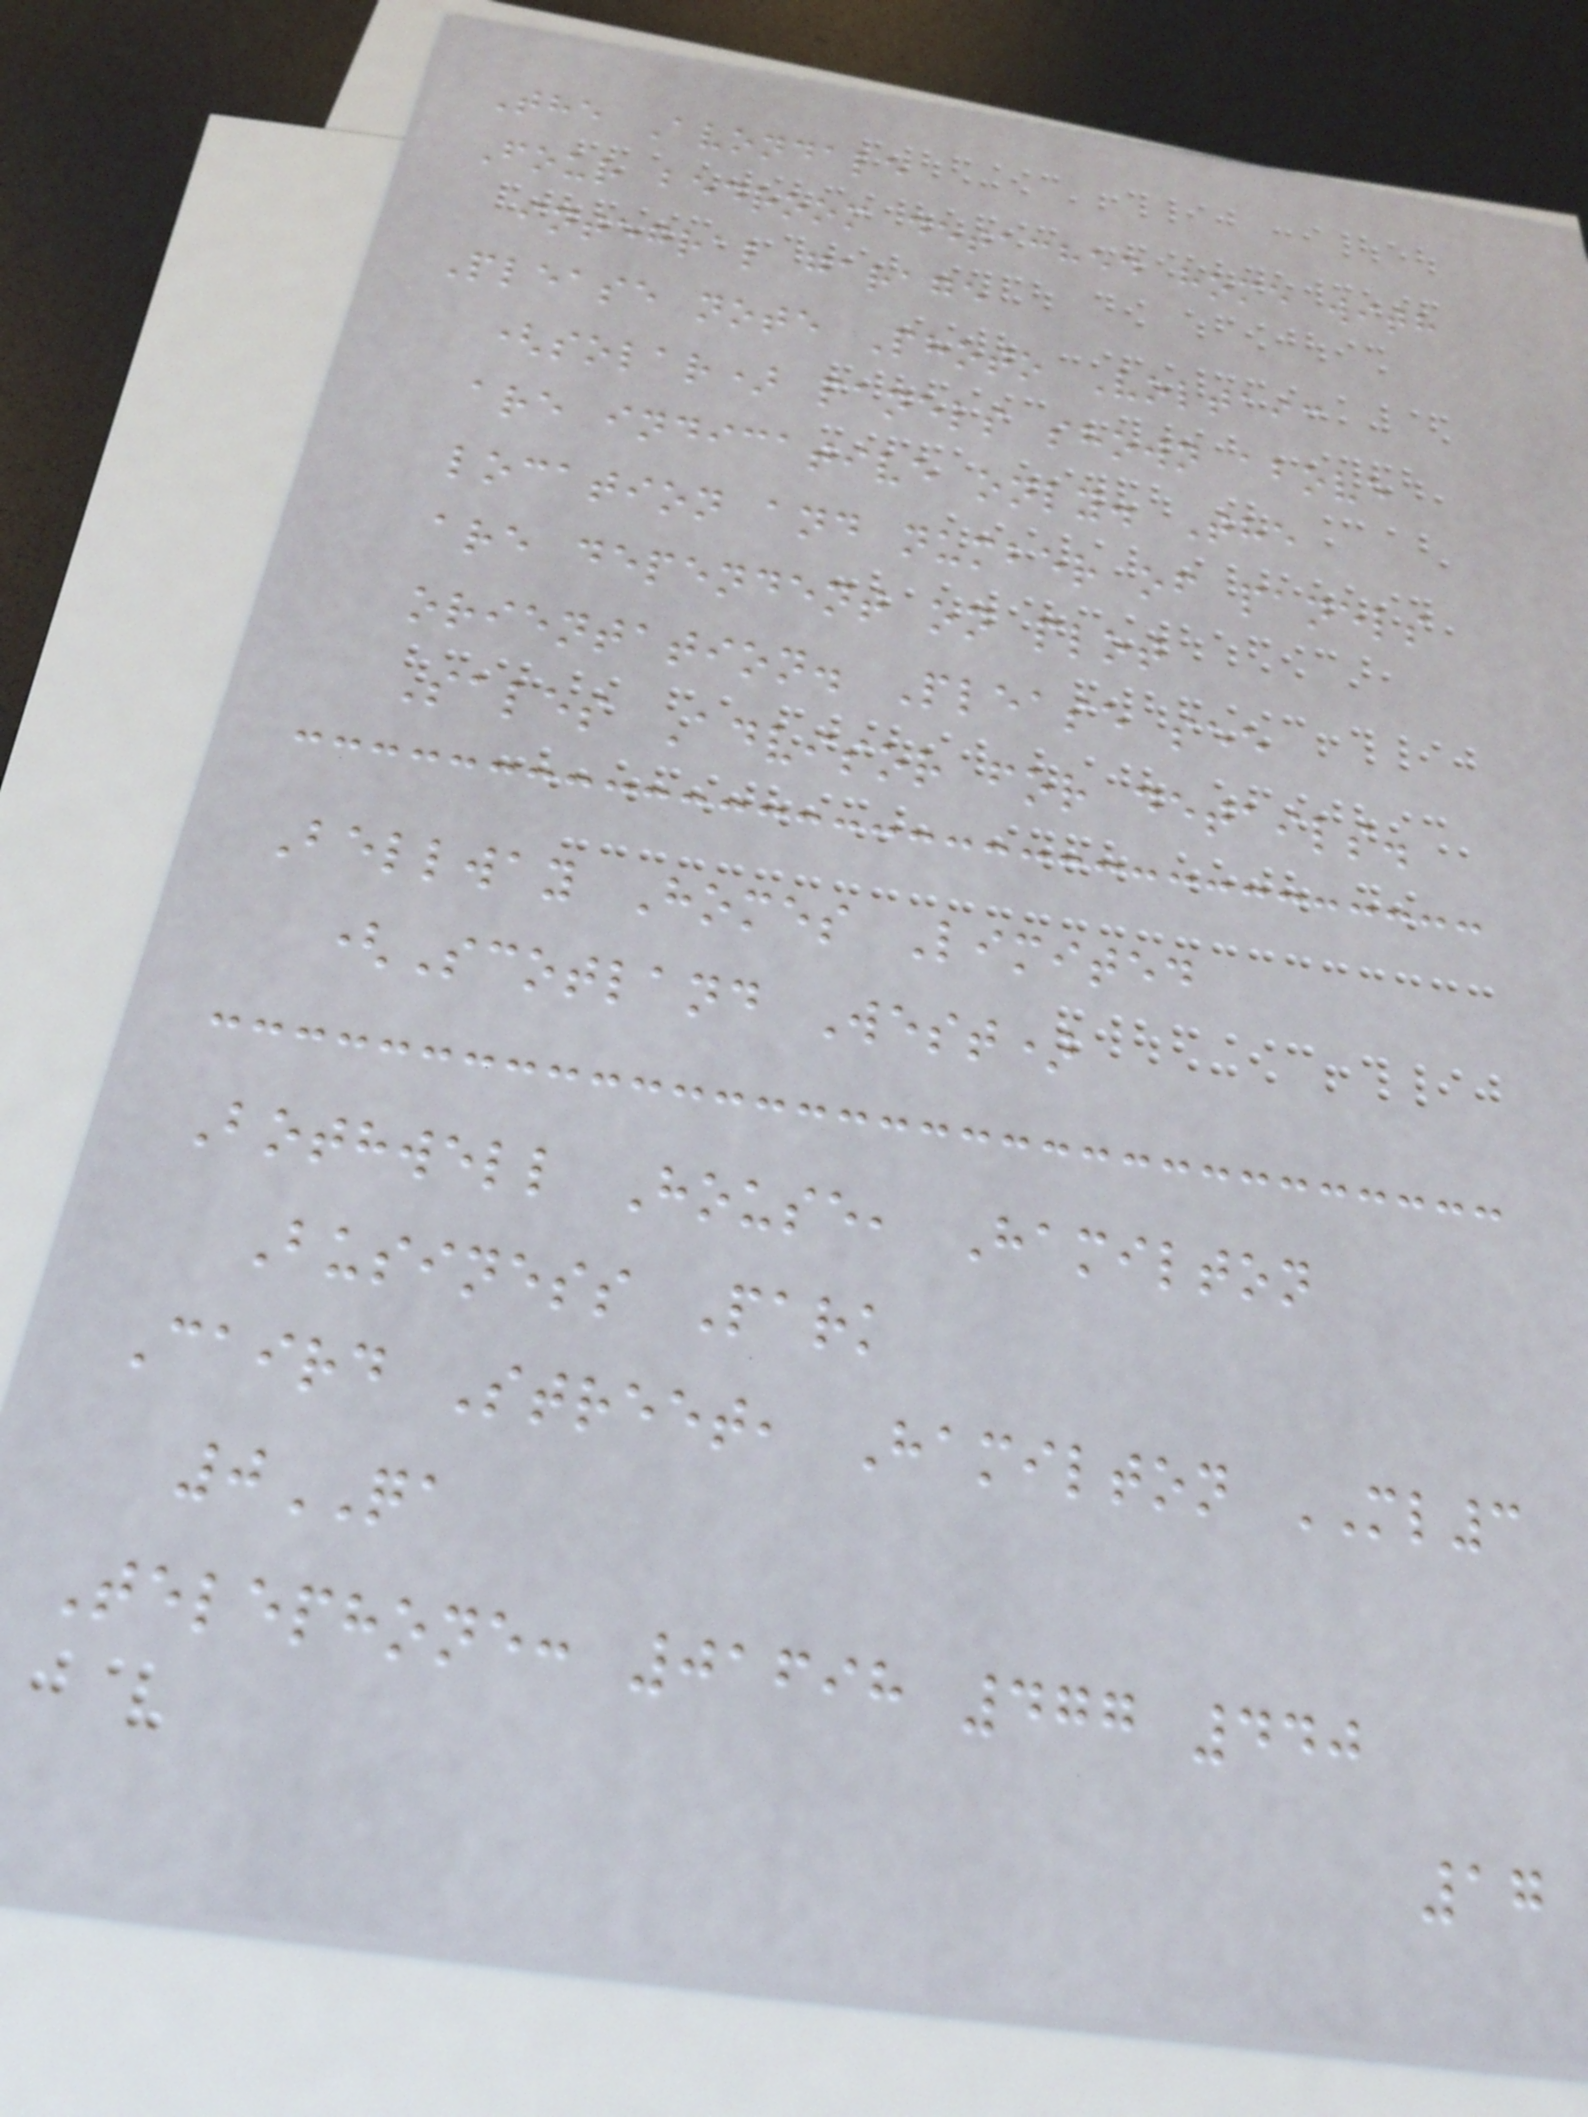The Avondale
Four bedroom detached home with
integral garage
Please note Photo Voltaic
(solar) panels shown above
are indicative only. The
location and number of panels
are dependent on plot
orientation. Please see
Sales Advisor for details.
Bellway Homes Limited
(Scotland West)
Bothwell House, Hamilton
Business Park
Caird Street, Hamilton ML3
0QA
Telephone: 01698 477 440
17
